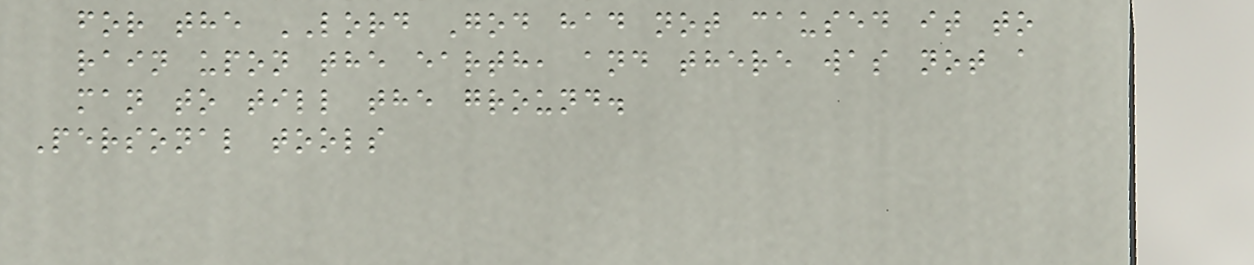for the LORD God had not caused it to
rain upon the earth, and there was not a
man to till the ground.
Personal tools
